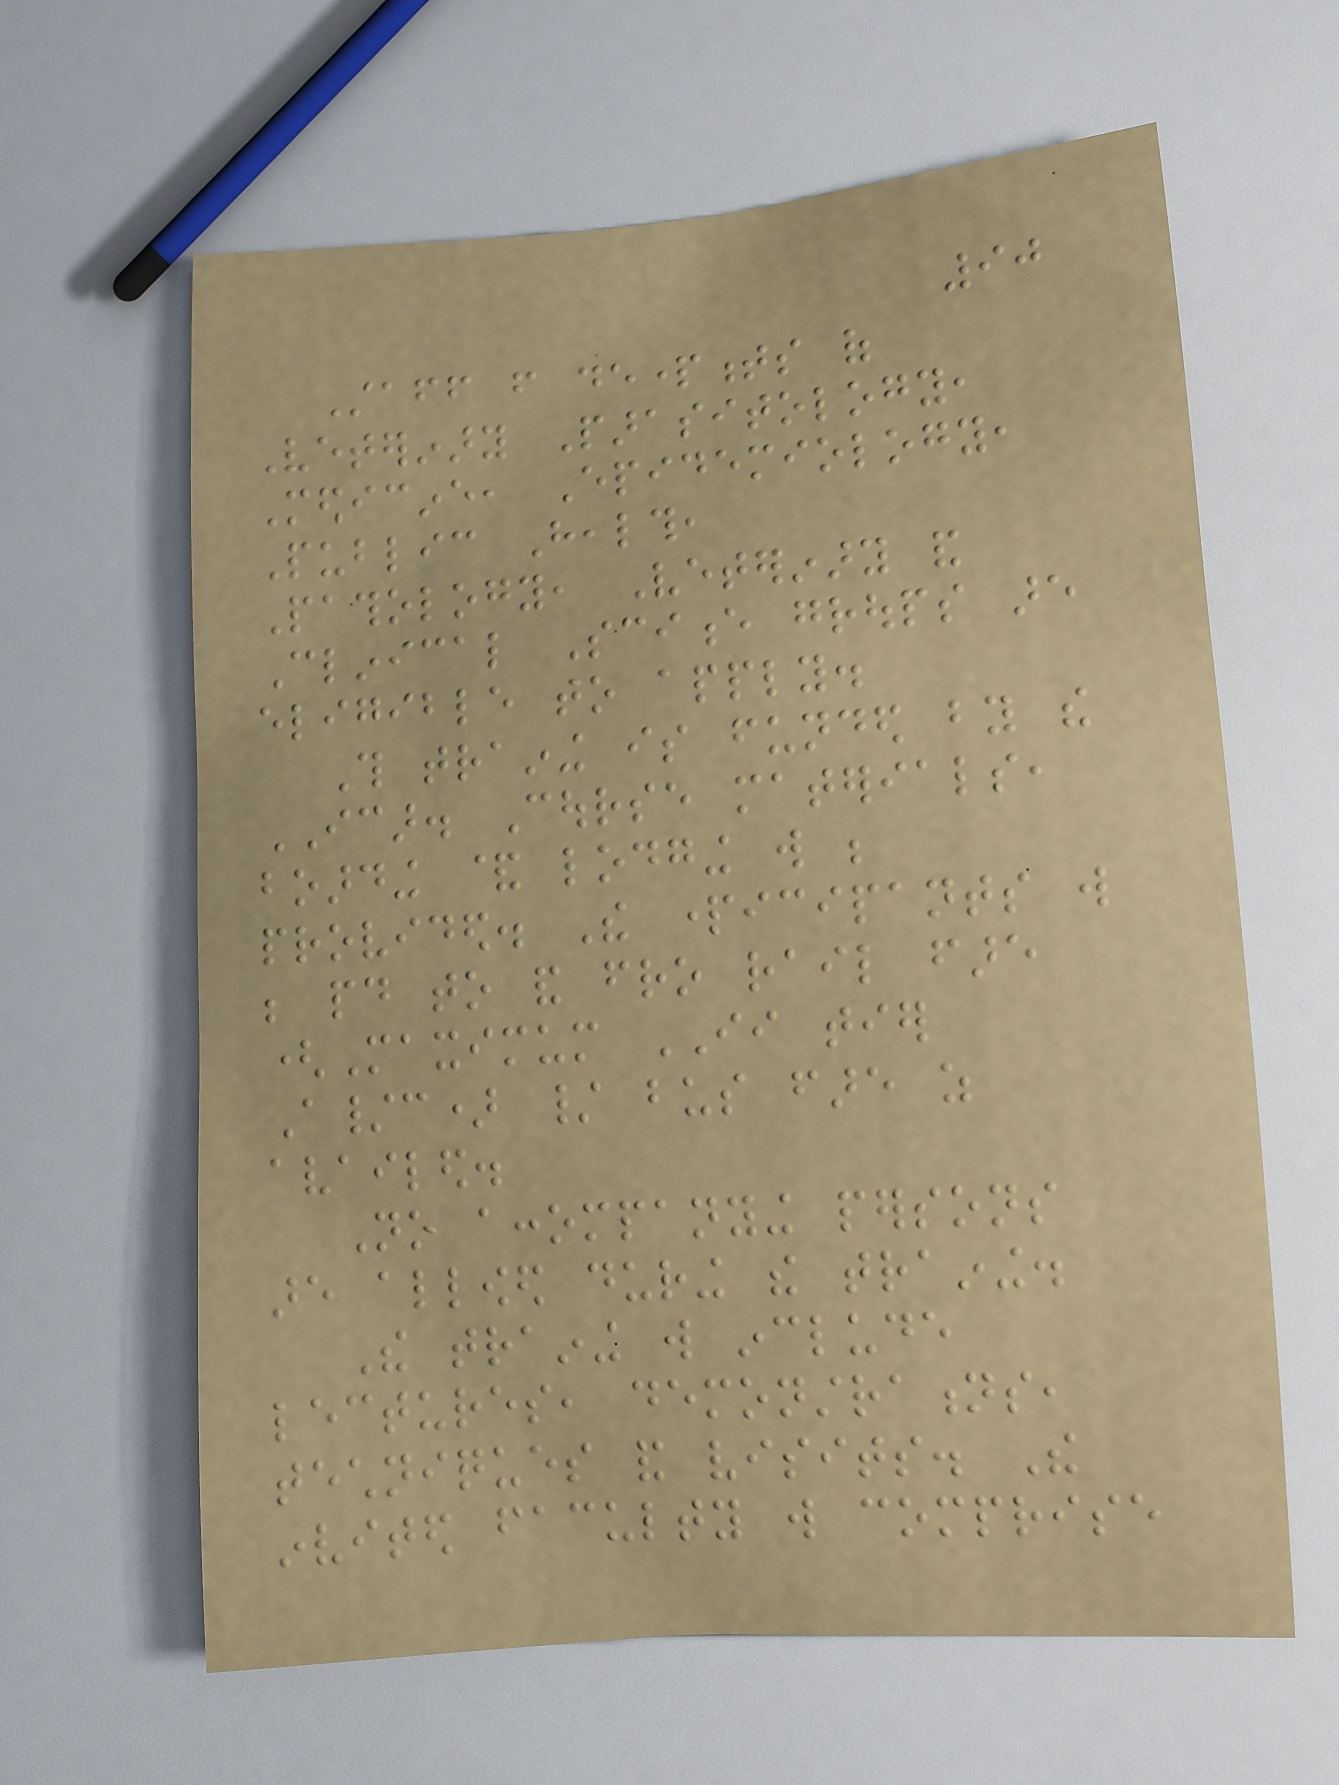90
Staff from departments of
Veterinary Parasitology,
Medicine, Epidemiology,
Public Health,
Pathology, Veterinary and
Clinical Science groups are
eligible to apply.
This training is funded by the
ICAR. Course materials,
boarding & lodging will be
provided. The participants will
be paid to and fro rail fare
(Maximum II tier
A/c) / bus fare as
availed.
No accompanying persons
are allowed during the training.
The training will include
lectures, demonstrations,
techniques and visits. The
invited faculty will comprise
